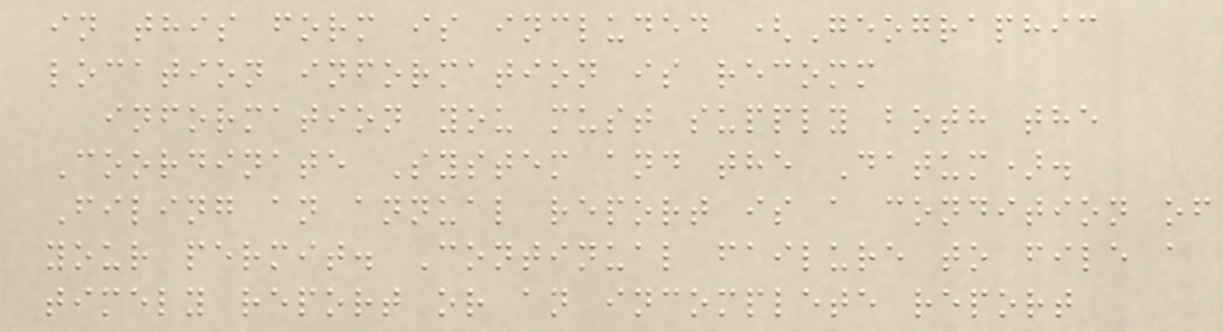in this form is included (Geographic
location information is recomm
information you must supply both the
Coordinate System and the Datum).
Filing an annual report is a condition of
your permit. Continual failure to file a
timely report or an incomplete report
